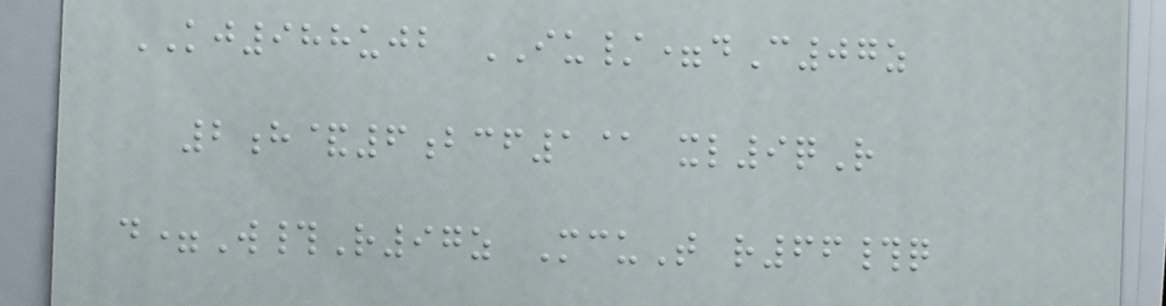KJ988ujb IU/=dC07z
2h&6bcf1@ xl9qR
d=W#R97z McuT r66#q
